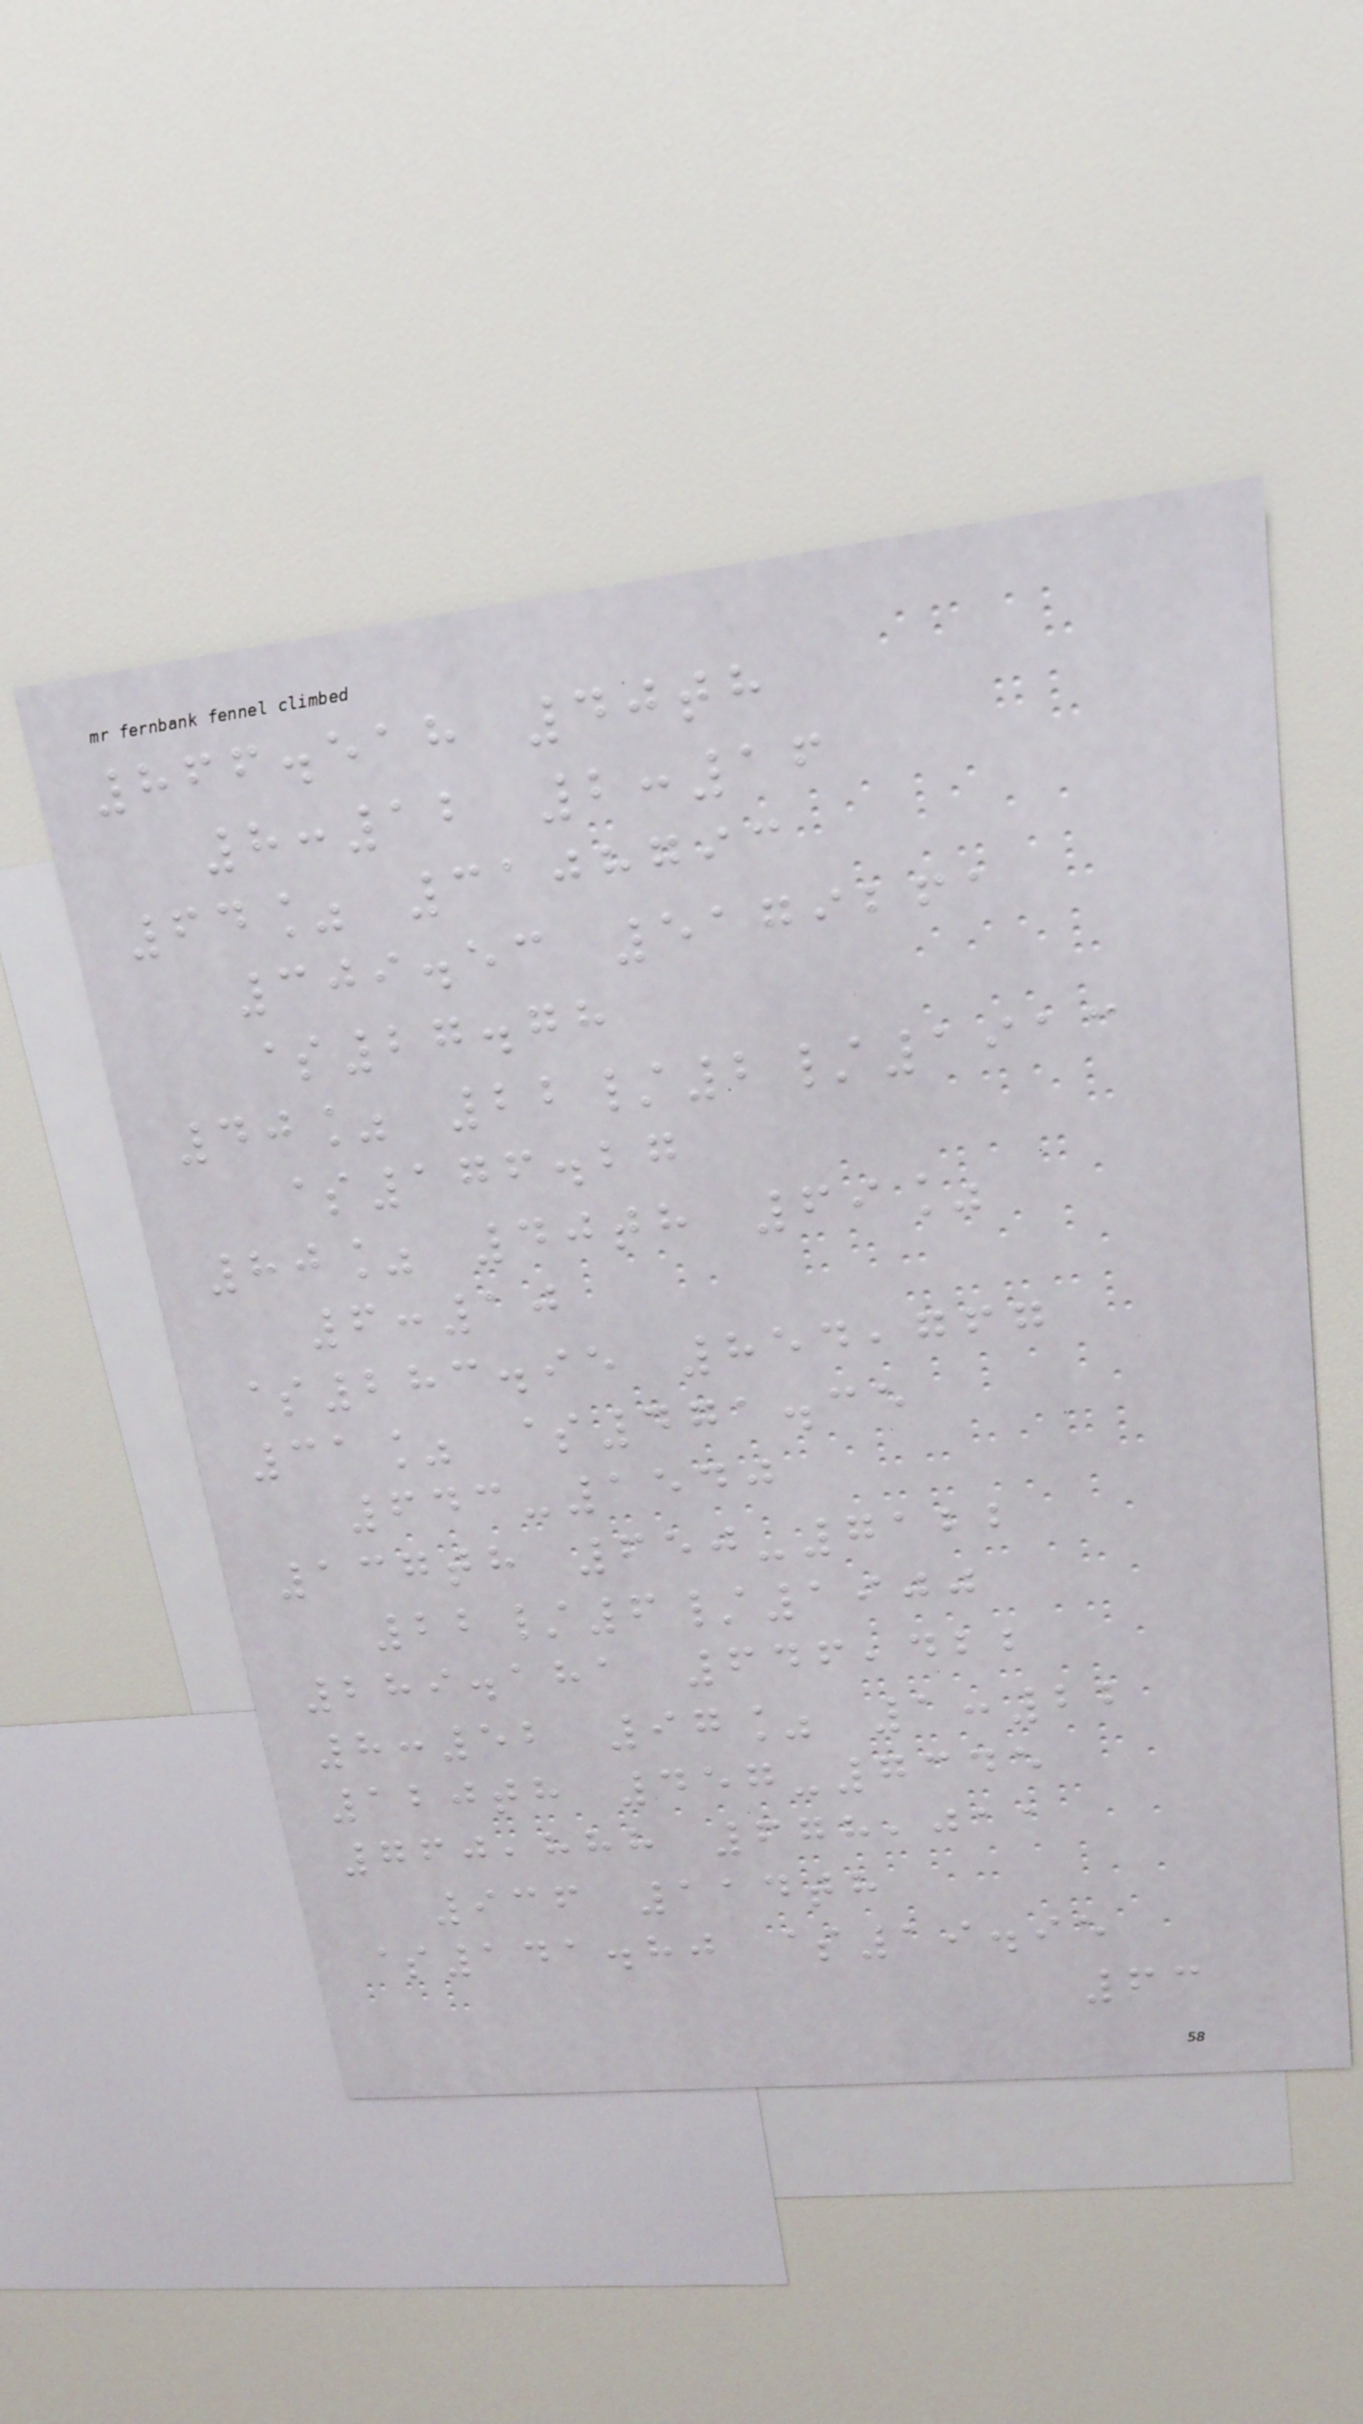866.518 40th
8:12 2:16
64% 3108793
309.53 5179261
$27.78
40% 22/2/1913
$176.27
80% 40th 69%
6:10
$283.95 854,767
31% $471.35
643-1540
137th 650-7122
22/6/1900
289.181 646,422
8:52 97% 1:22
120th 457-7345
760,888 678,011
936 114th
$141.80 $19.95
63
